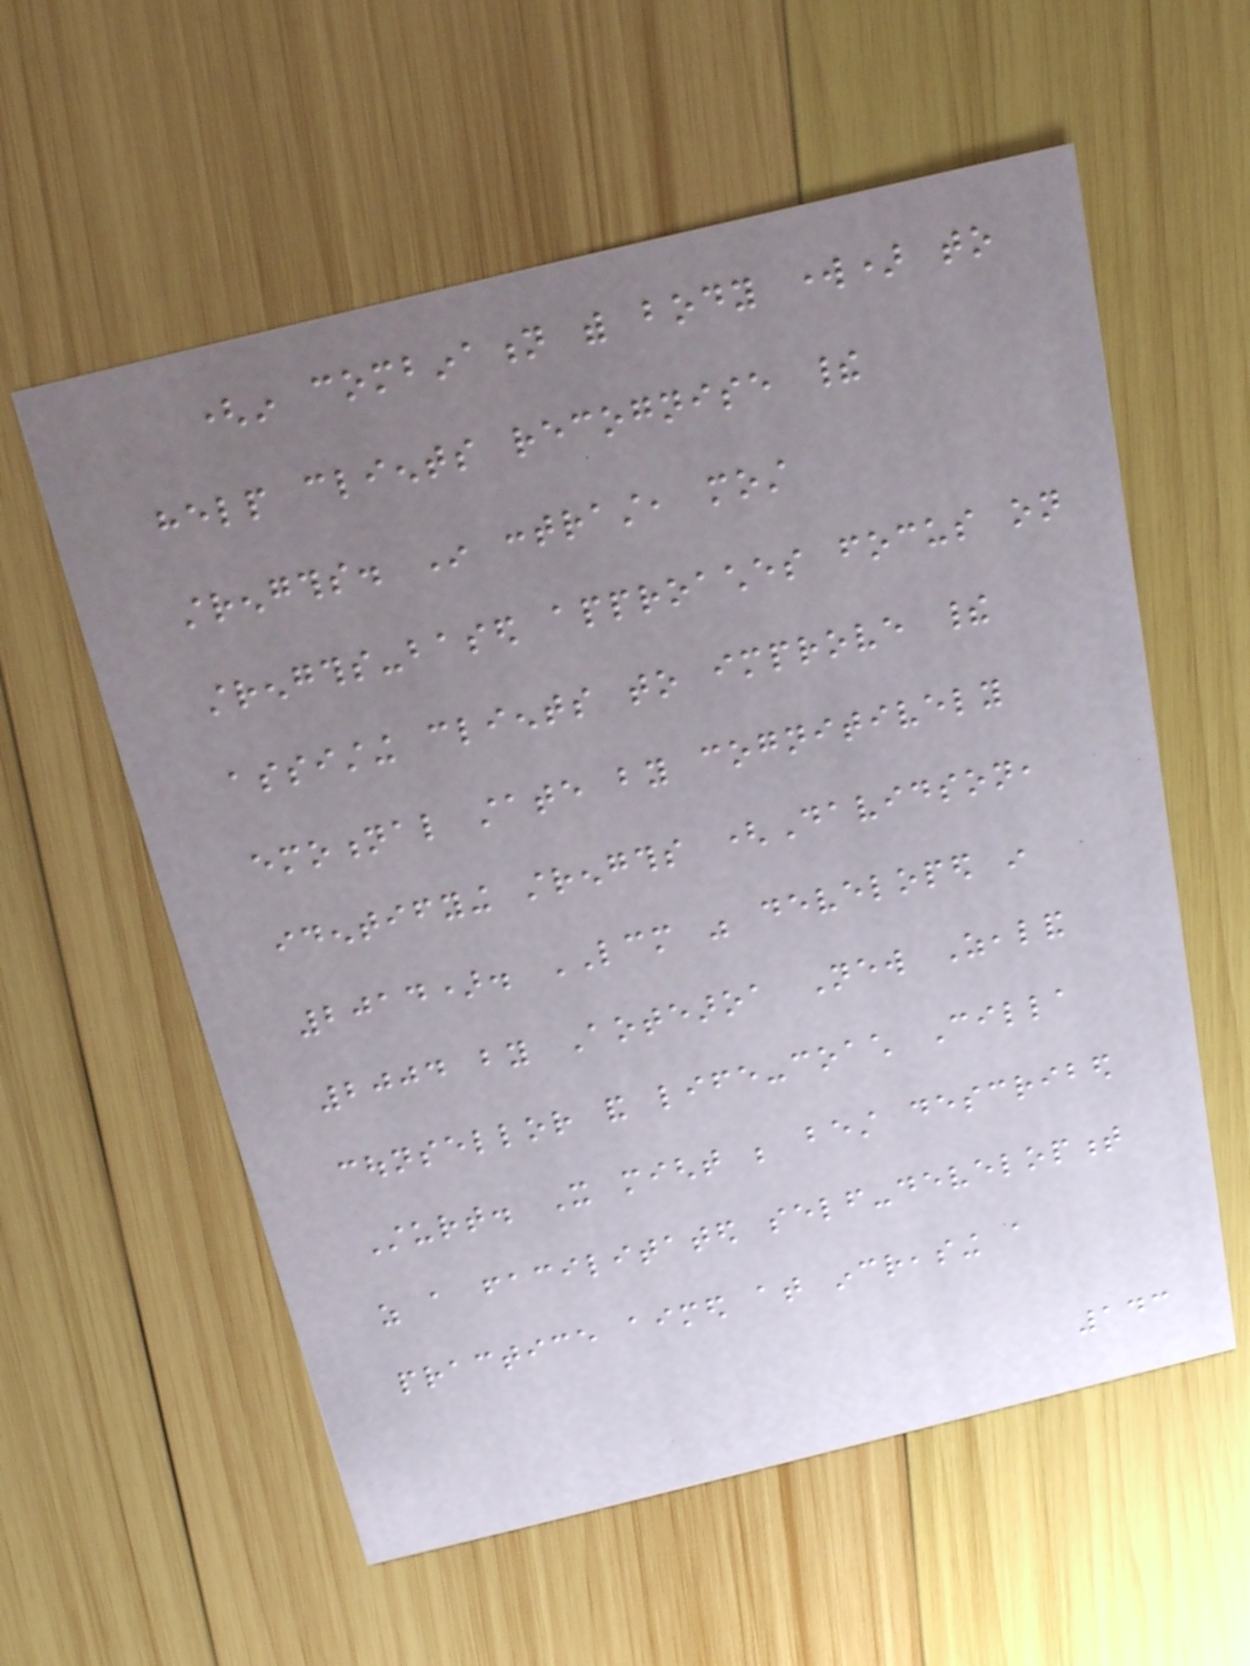(in combination with body work) to
help clients recognise their
strengths. In contrast, most
strengths-based approaches focus on
assisting clients to improve their
emotional state by cognitively
identifying strengths (Davidson,
2014). LCM was developed in
2004 by Aotearoa New Zealand
counsellor and life-coach Cilla
Sturt. It might be best described
as a facilitated self-development
practice aimed at increasing a
143
